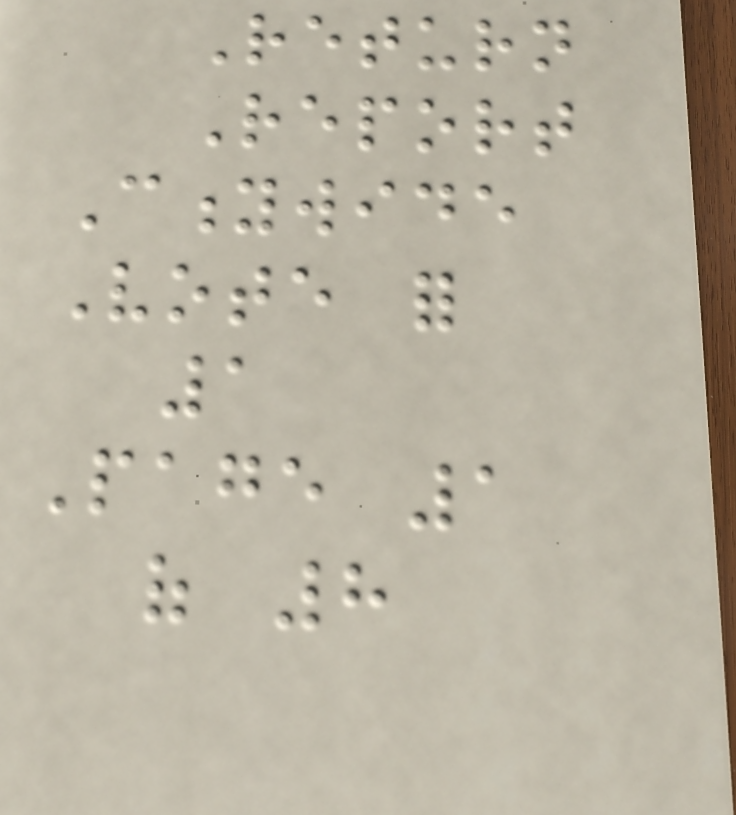Return
Report
Citywide
Vote for
1
Page 1
of 8
